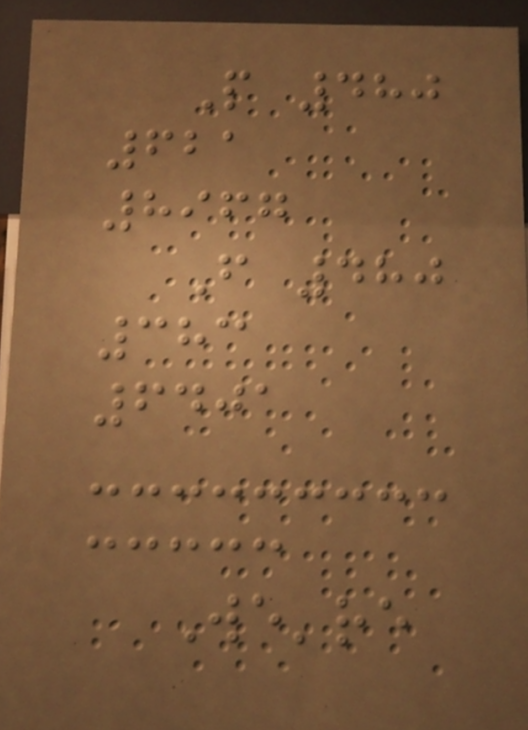P 480
621
8967
F 480
383
6401
We're
